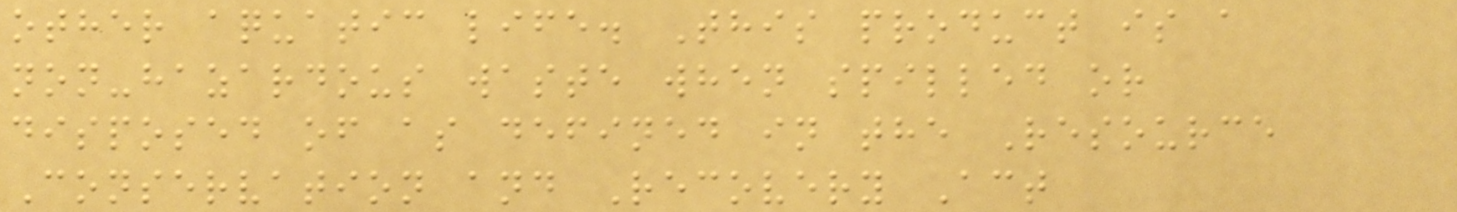other aquatic life. This product is a
non-hazardous waste when spilled or
disposed of as defined in the Resource
Conservation and Recovery Act
